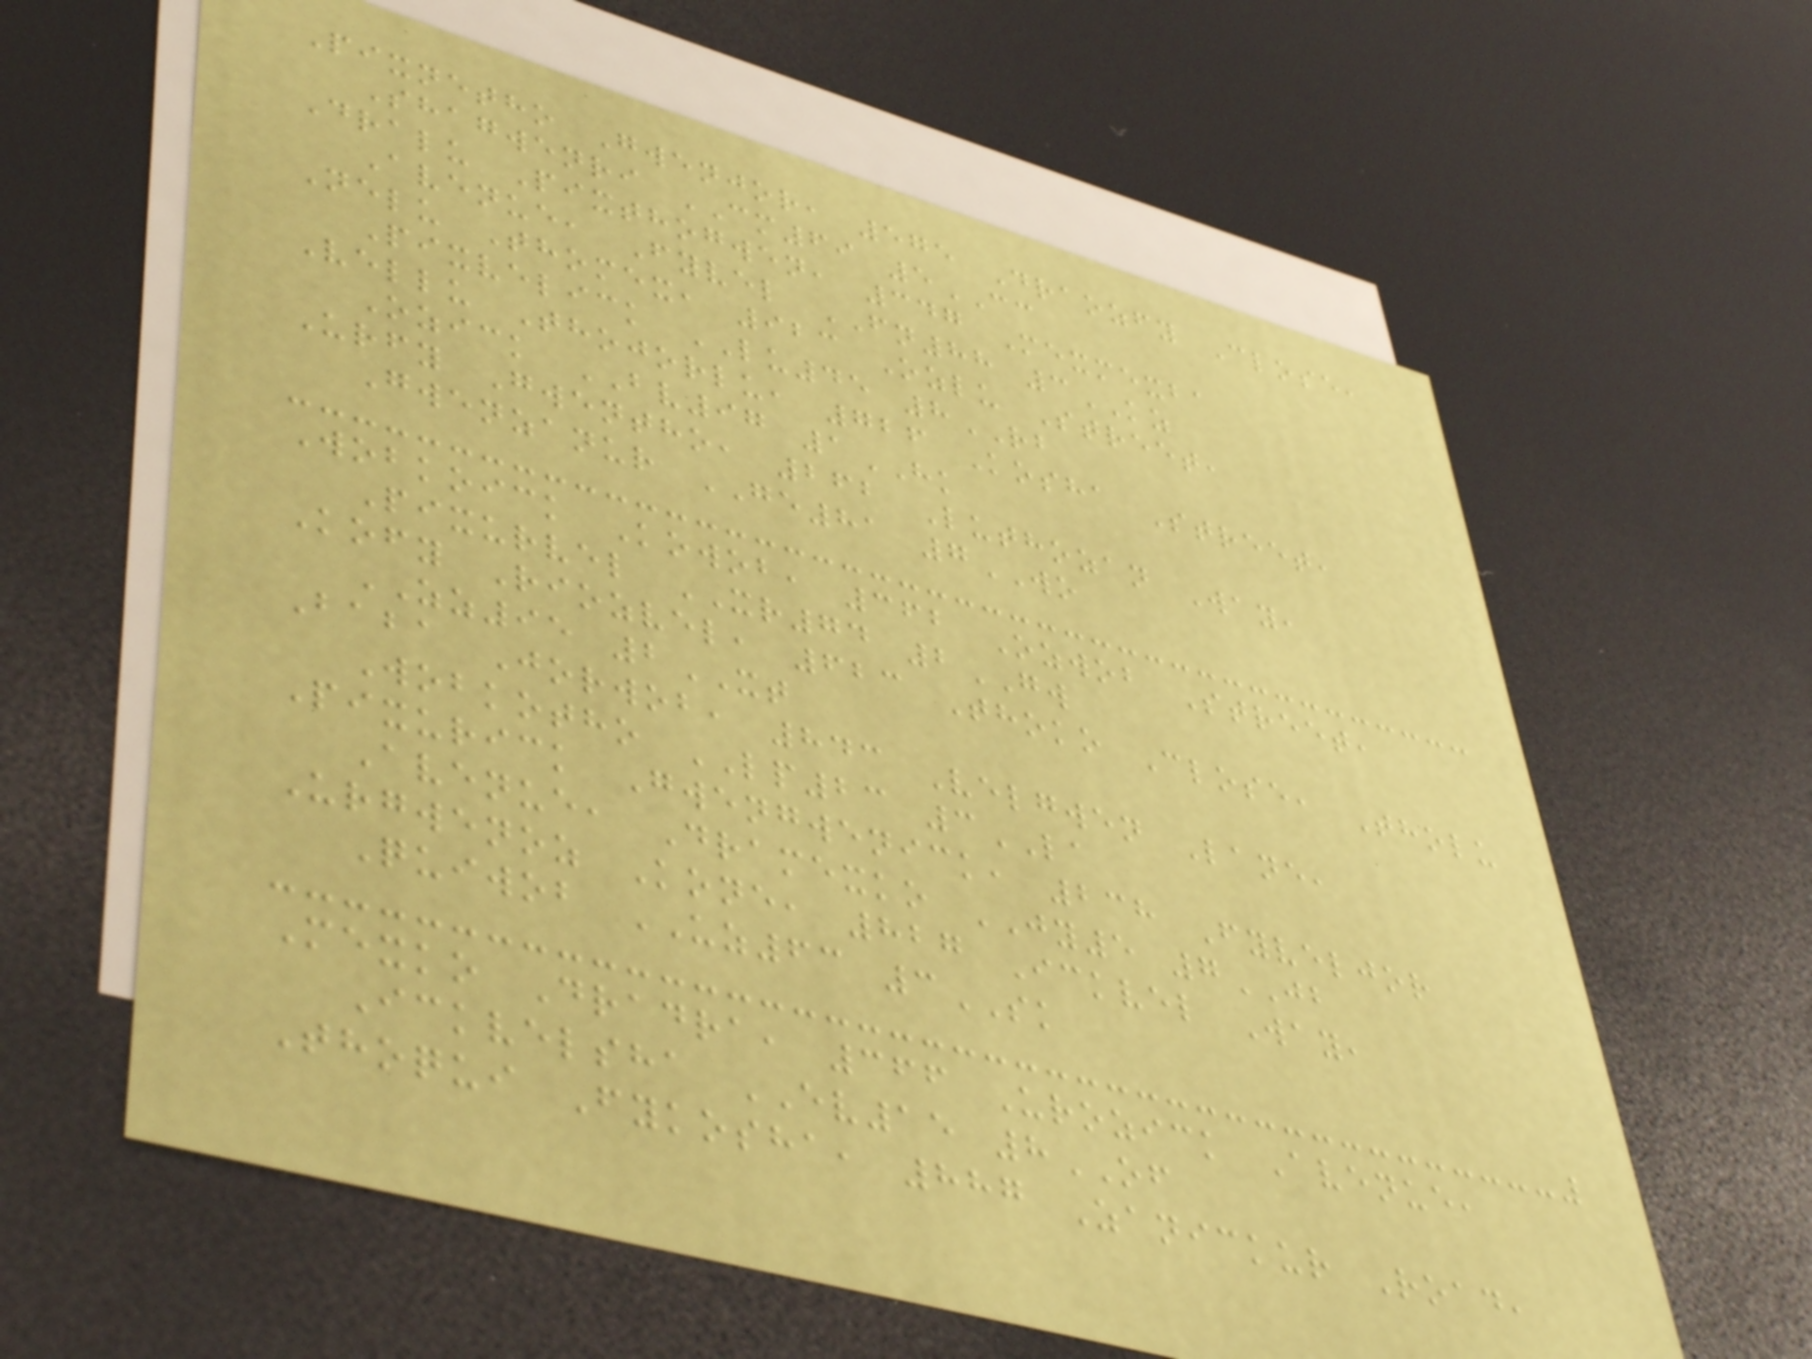Pixnetho Gwenjor, 575 Draozfy Close,
Shagwenri CM69 5CC
Dralu Pixthogwen, 347 Mexmexba
Avenue, Fyvel FN88 3KZ
Nelu Thomex, 923 Ozlu Street,
Pixvelick LU45 8RB
Vellu Thojorlu, 726 Kosha Street,
Ozick BV97 1HK
Urfy Gwentho, 262 Luthozan Way,
Gwenzanur GE81 7WO
Wobkoick Kowob, 362 Ozwob Street,
Pixurvel XR74 2GW
Kofy Riozvel, 623 Thoko Close, Tholu
ZZ95 2XT
Baba Jorwob, 843 Velgwen Lane,
Wobkotho LP23 3LA
Pixurick Gwengwenick, 238 Fyveljor
Avenue, Dramexko JY5 7JB
Urgwenoz Kone, 827 Ickvel Way,
Quiwob UZ63 3SK
Mexko Dradra, 366 Urozick Avenue,
Ickvelsha EV15 8OF
Thoqui Fykosha, 887 Zanickur Road,
